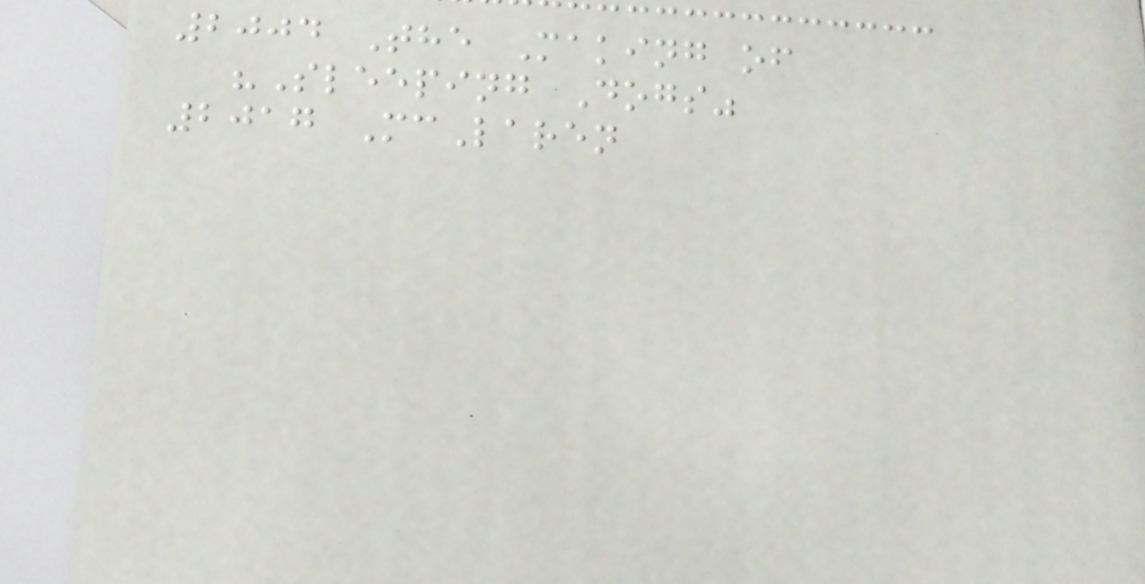2004 The Making of
"Sleeping Dogs"
2017 McLaren
